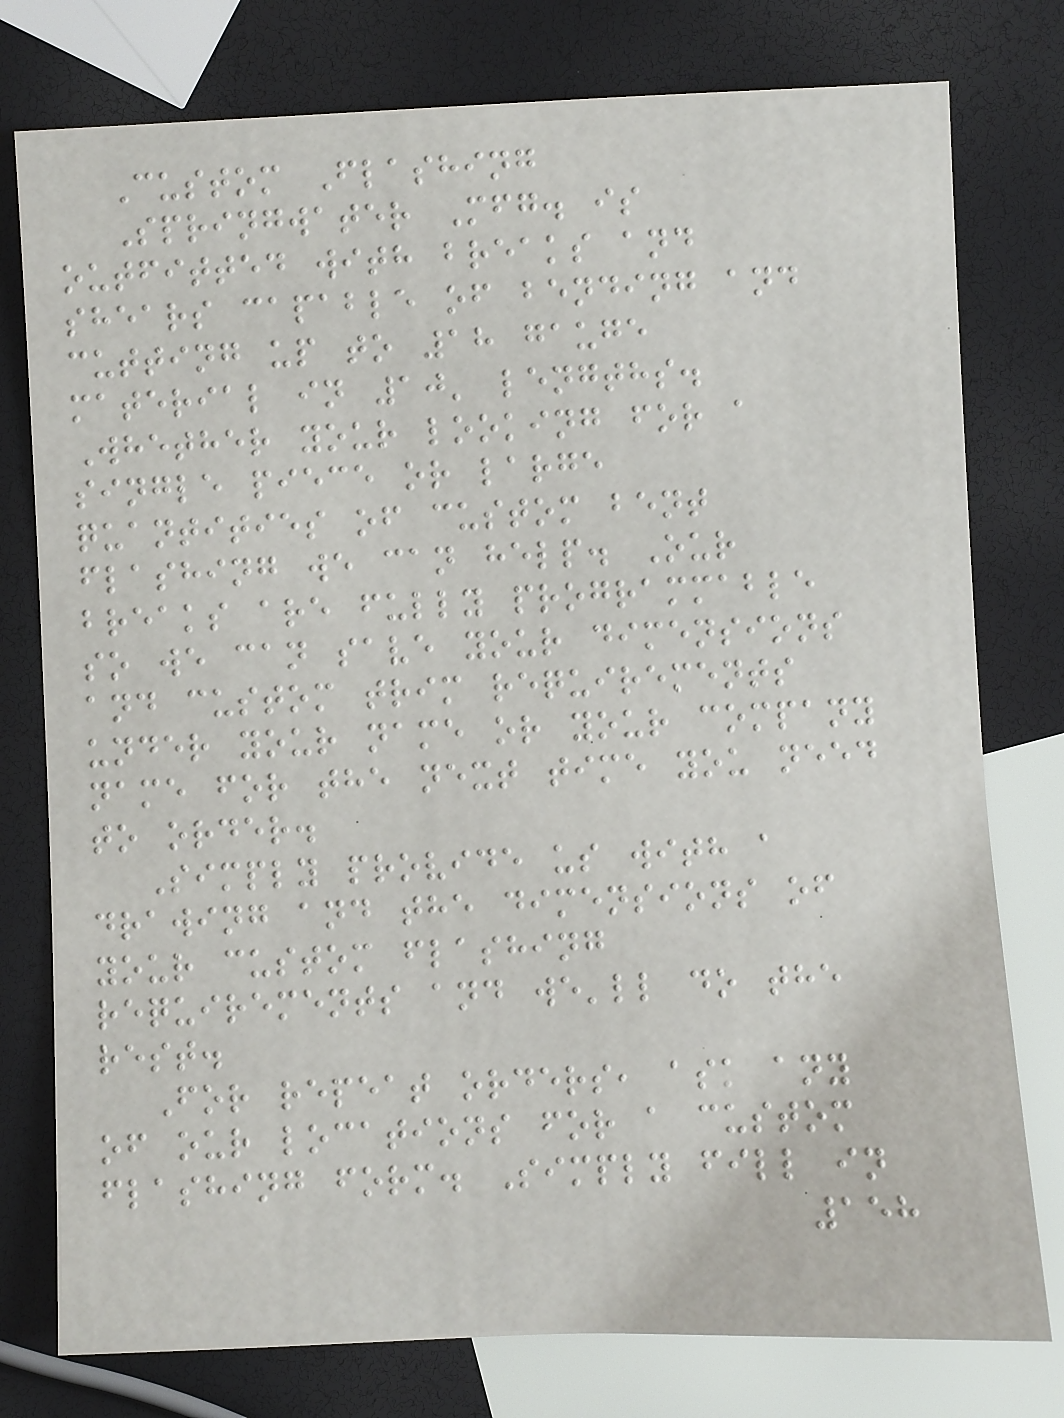Custom Flashing
Springwater Mfg. is
outfitted with breaks and
shears capable of bending and
cutting up to 18 gauge
material in 10' lengths.
Whether your looking for a
single piece or large
quantities of custom bent
flashing we can help. Our
breaks are fully programmable
so we can save your dimensions
and custom trim requirements
under your name or your company
name for the next time you need
to order.
Simply provide us with a
drawing and the dimensions of
your custom flashing
requirements and we'll do the
rest.
For repeat orders, ask any
of our locations for a custom
flashing form. Simply fill in
158
